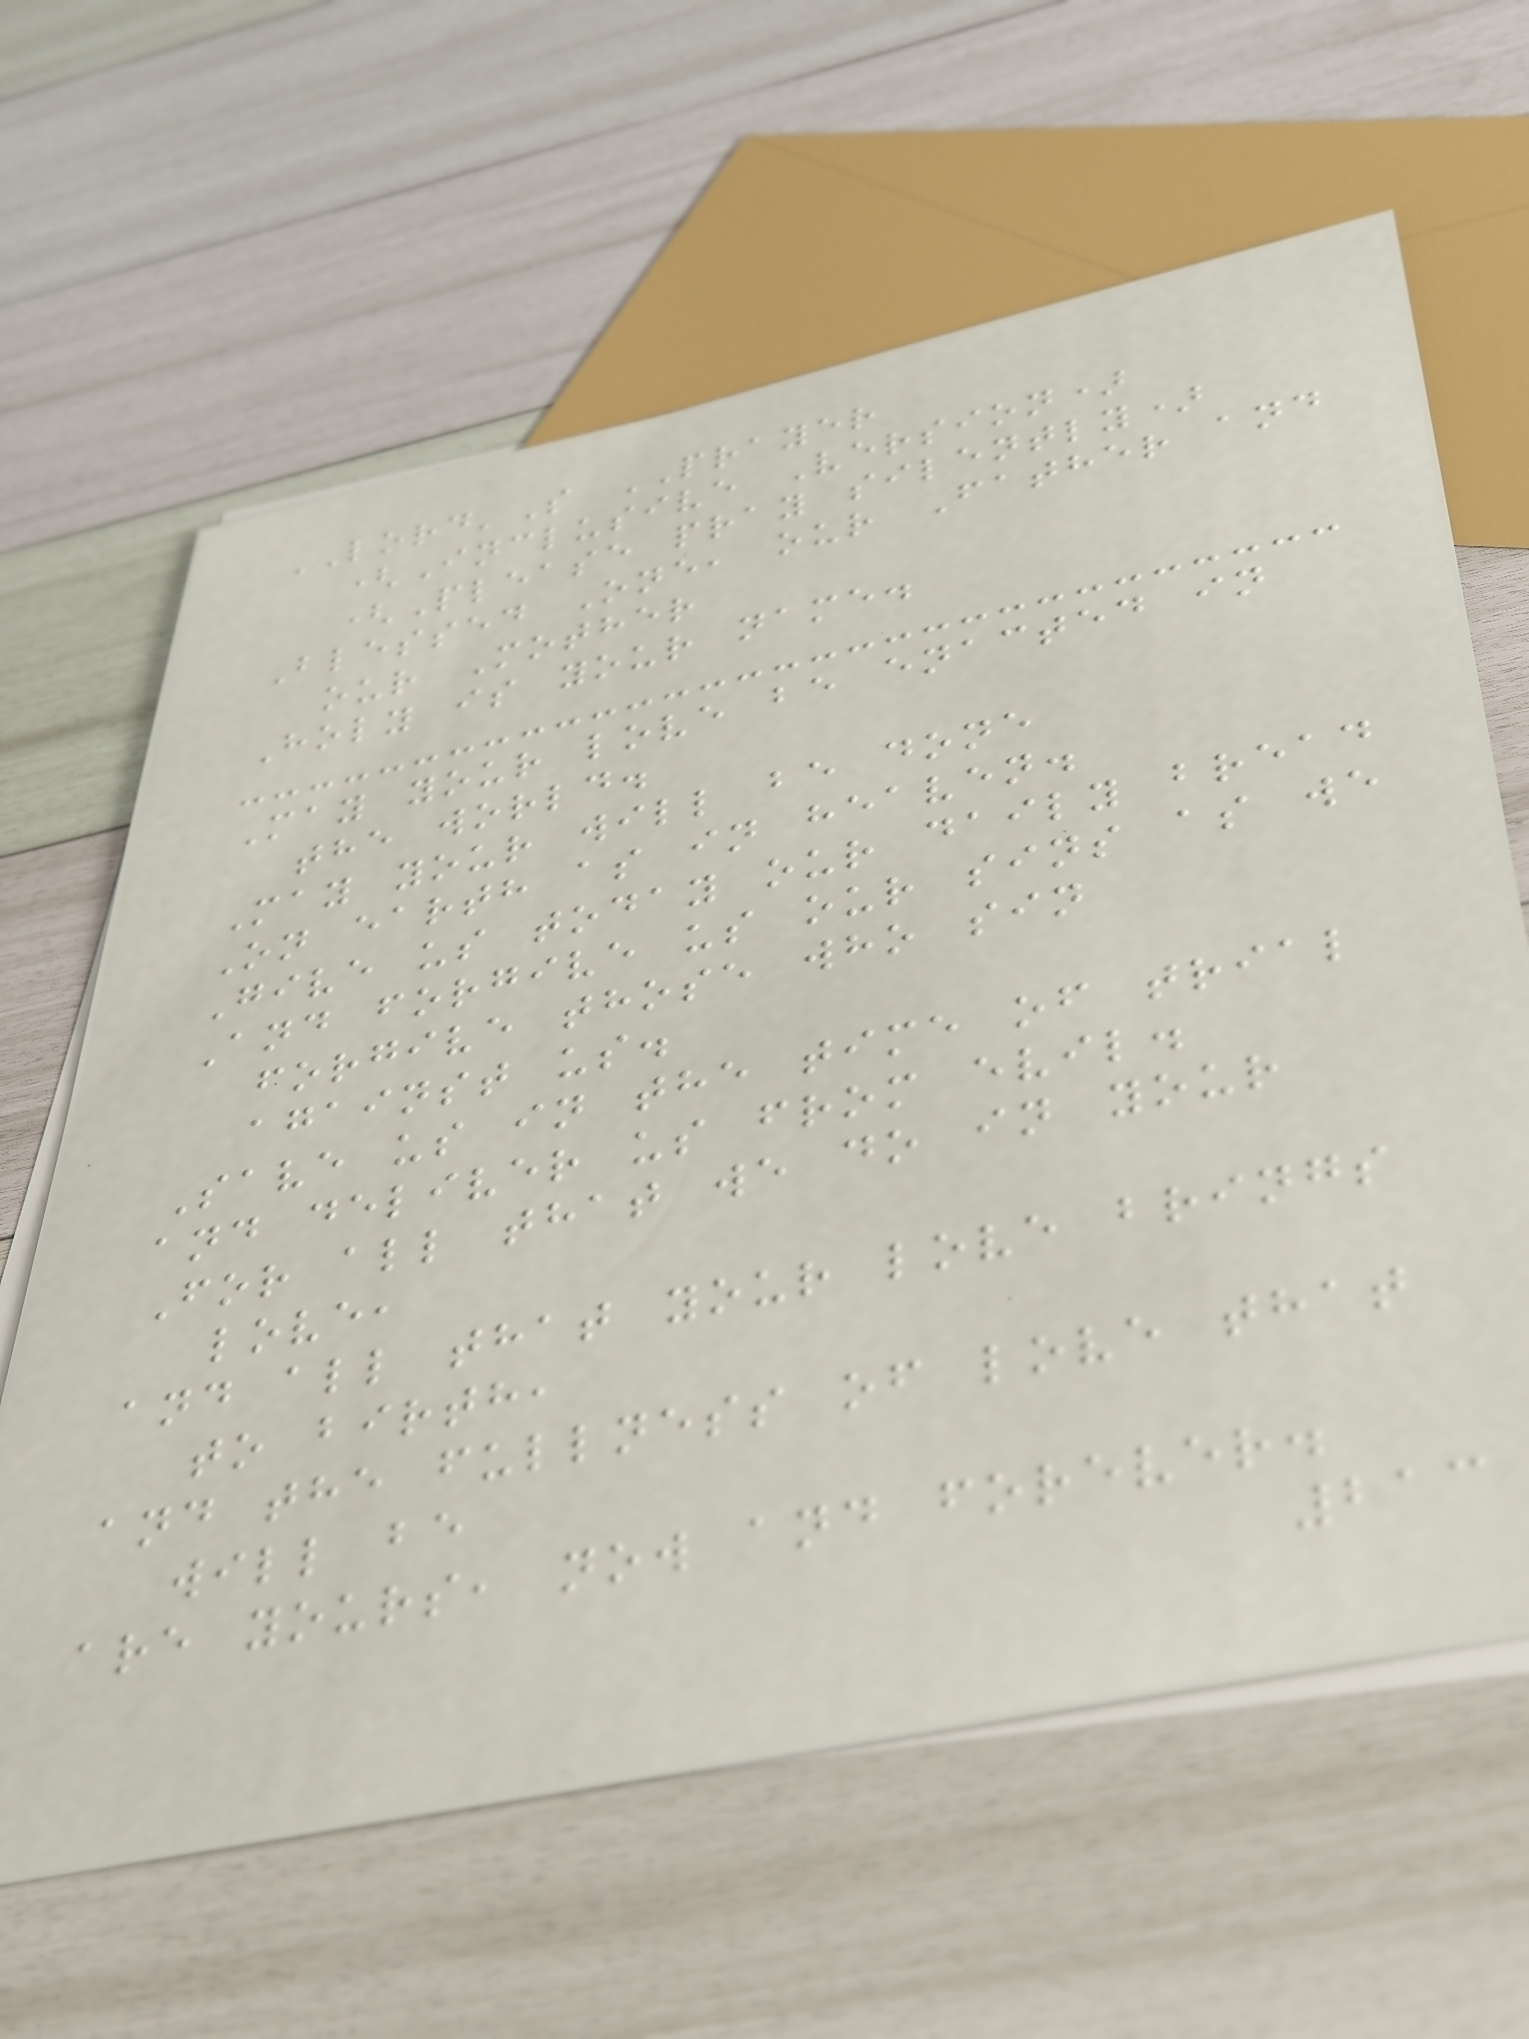LORD'S PRAYER
(Inclusive Version)
(Please pray silently)
Blessed One, our Father and
our Mother
Holy is your name.
May your love be enacted in
the world.
May your will be done
On earth as in heaven.
Give us today our daily bread
And forgive us our sins as we
forgive those who sin
against us.
Save us in the time of trial
and deliver us from evil.
For all that we do in your
love,
and all that your love brings
to birth,
and the fullness of love that
will be
are yours, now and forever.
213
